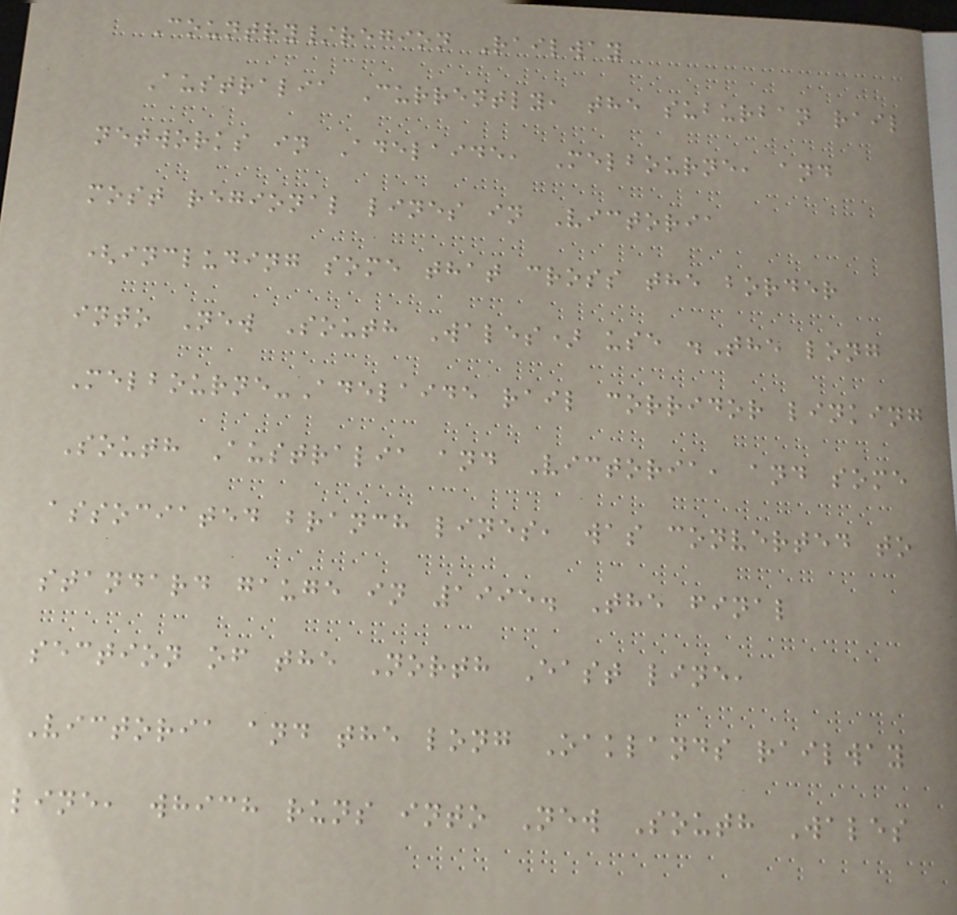Country/region Railway
Australia Currently, the suburban rail
networks in Adelaide, Melbourne, and
most regional lines in Victoria
(including some that cross the border
into New South Wales) use .The long
Melbourne-Adelaide rail corridor linking
South Australia and Victoria, and some
associated branch lines, was converted to
standard gauge in 1995. The final
section of the North East line,
Victoria and the long Oaklands railway
line, which runs into New South Wales
